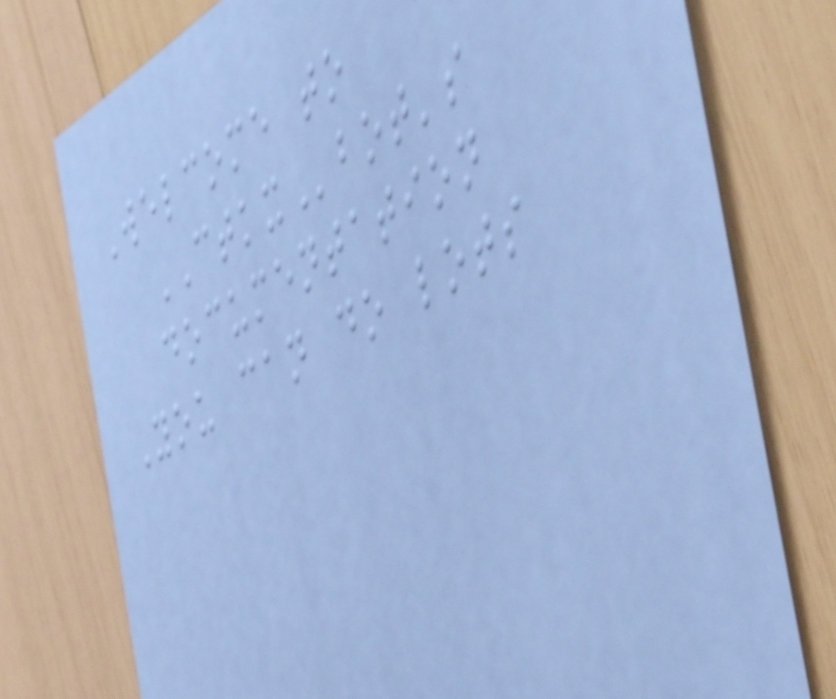Welcome to
CTKXbot's
documentation
You can do lots
